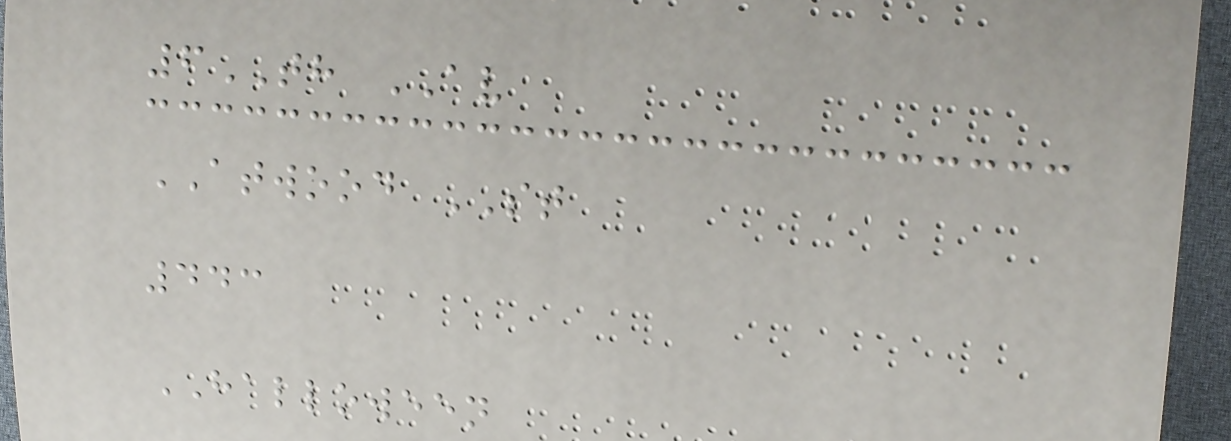6TH AV
ATWOOD ST
443
HALLOWEEN
